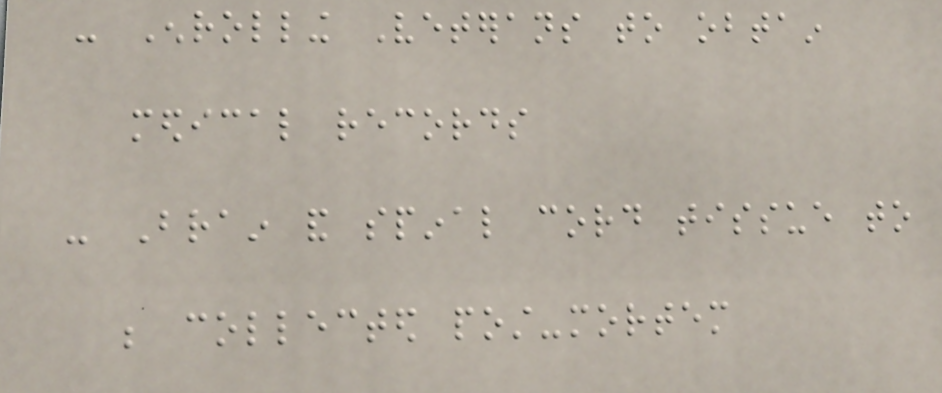- Enrolling Veterans to obtain
medical records
- Brain and spinal cord tissue to
be collected post-mortem
